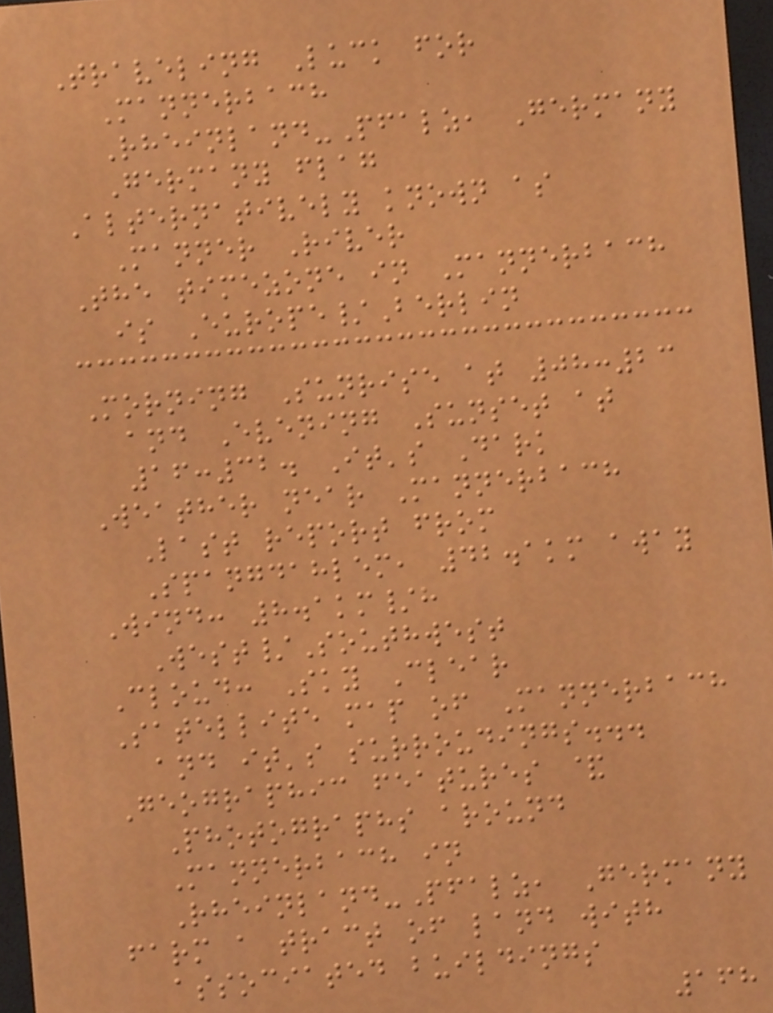Traveling Luck for
Mannerbach
Rheinland-Pfalz, Germany
Germany flag
Alternatively known as
Manner River
The timezone in Mannerbach
is Europe/Berlin
Morning Sunrise at 08:23
and Evening Sunset at
16:32. It's Dark
Weather near Mannerbach
Last report from
Spangdahlem, 42.1km away
Wind: 8.1km/h
West/Southwest
Cloud: Sky Clear
Satellite map of Mannerbach
and it's surroudings...
Geographic features &
Photographs around
Mannerbach in
Rheinland-Pfalz, Germany
farm a tract of land with
associated buildings
168
